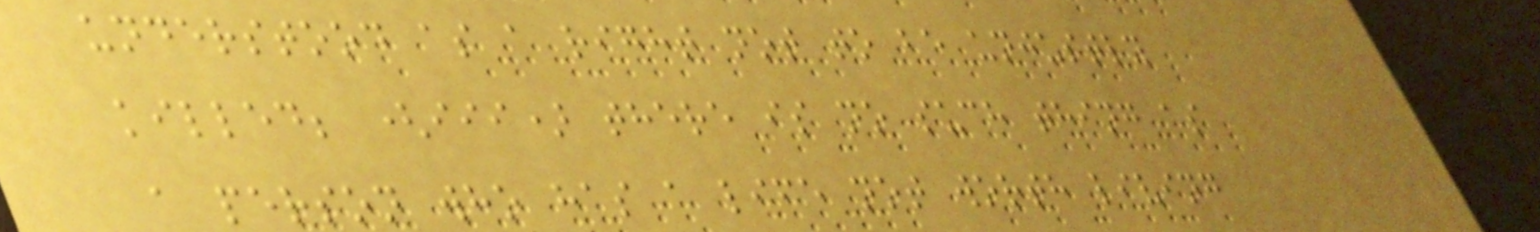understood as a right not to be unjustly
killed; (iii) there is no such thing as
a person who has a life not worth living
